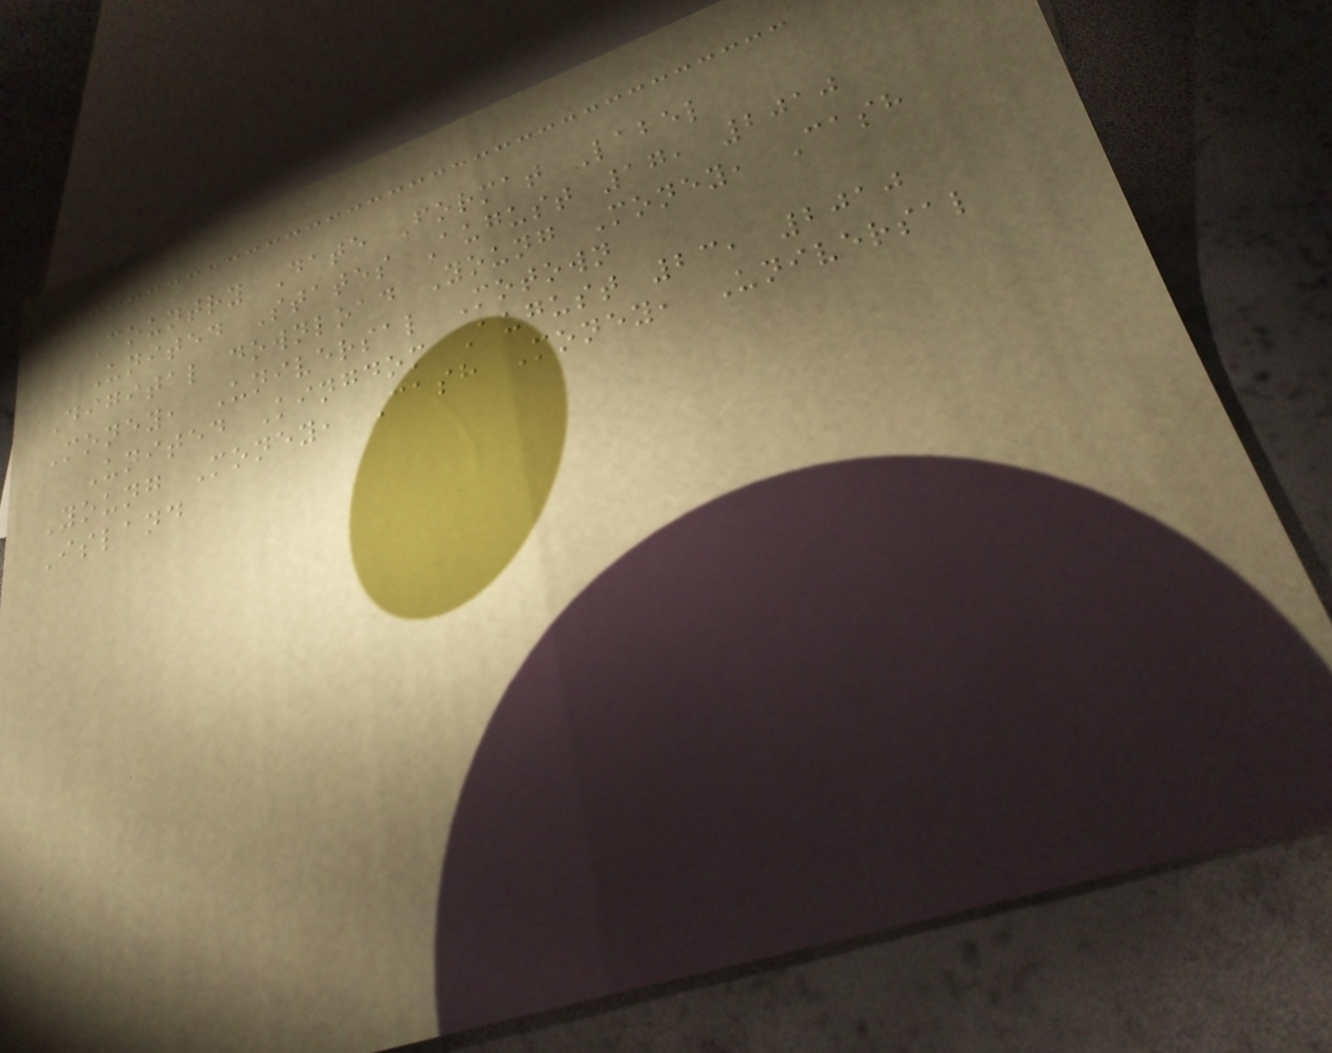Country Date Format Label
United States August 17, 2010
Digital download Young Money, Cash
Money, Universal Motown
United Kingdom August 23, 2010
Young Money, Cash Money, Universal
Island
